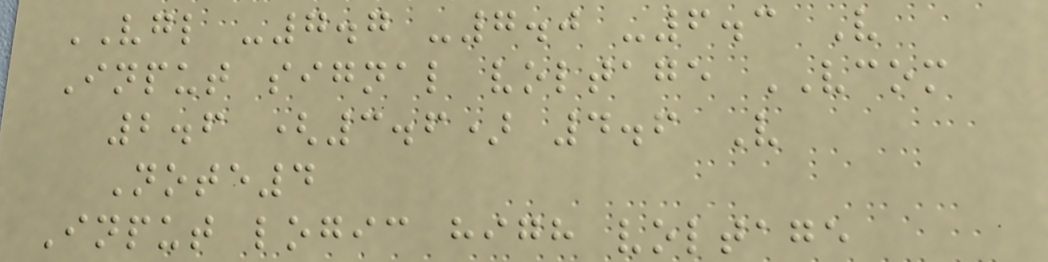VGL -7.7 -7.0 -6.3 V
Input signal voltage VCOM
2.6 (3.6) 4.6 V
Note4
Input logic high voltage
